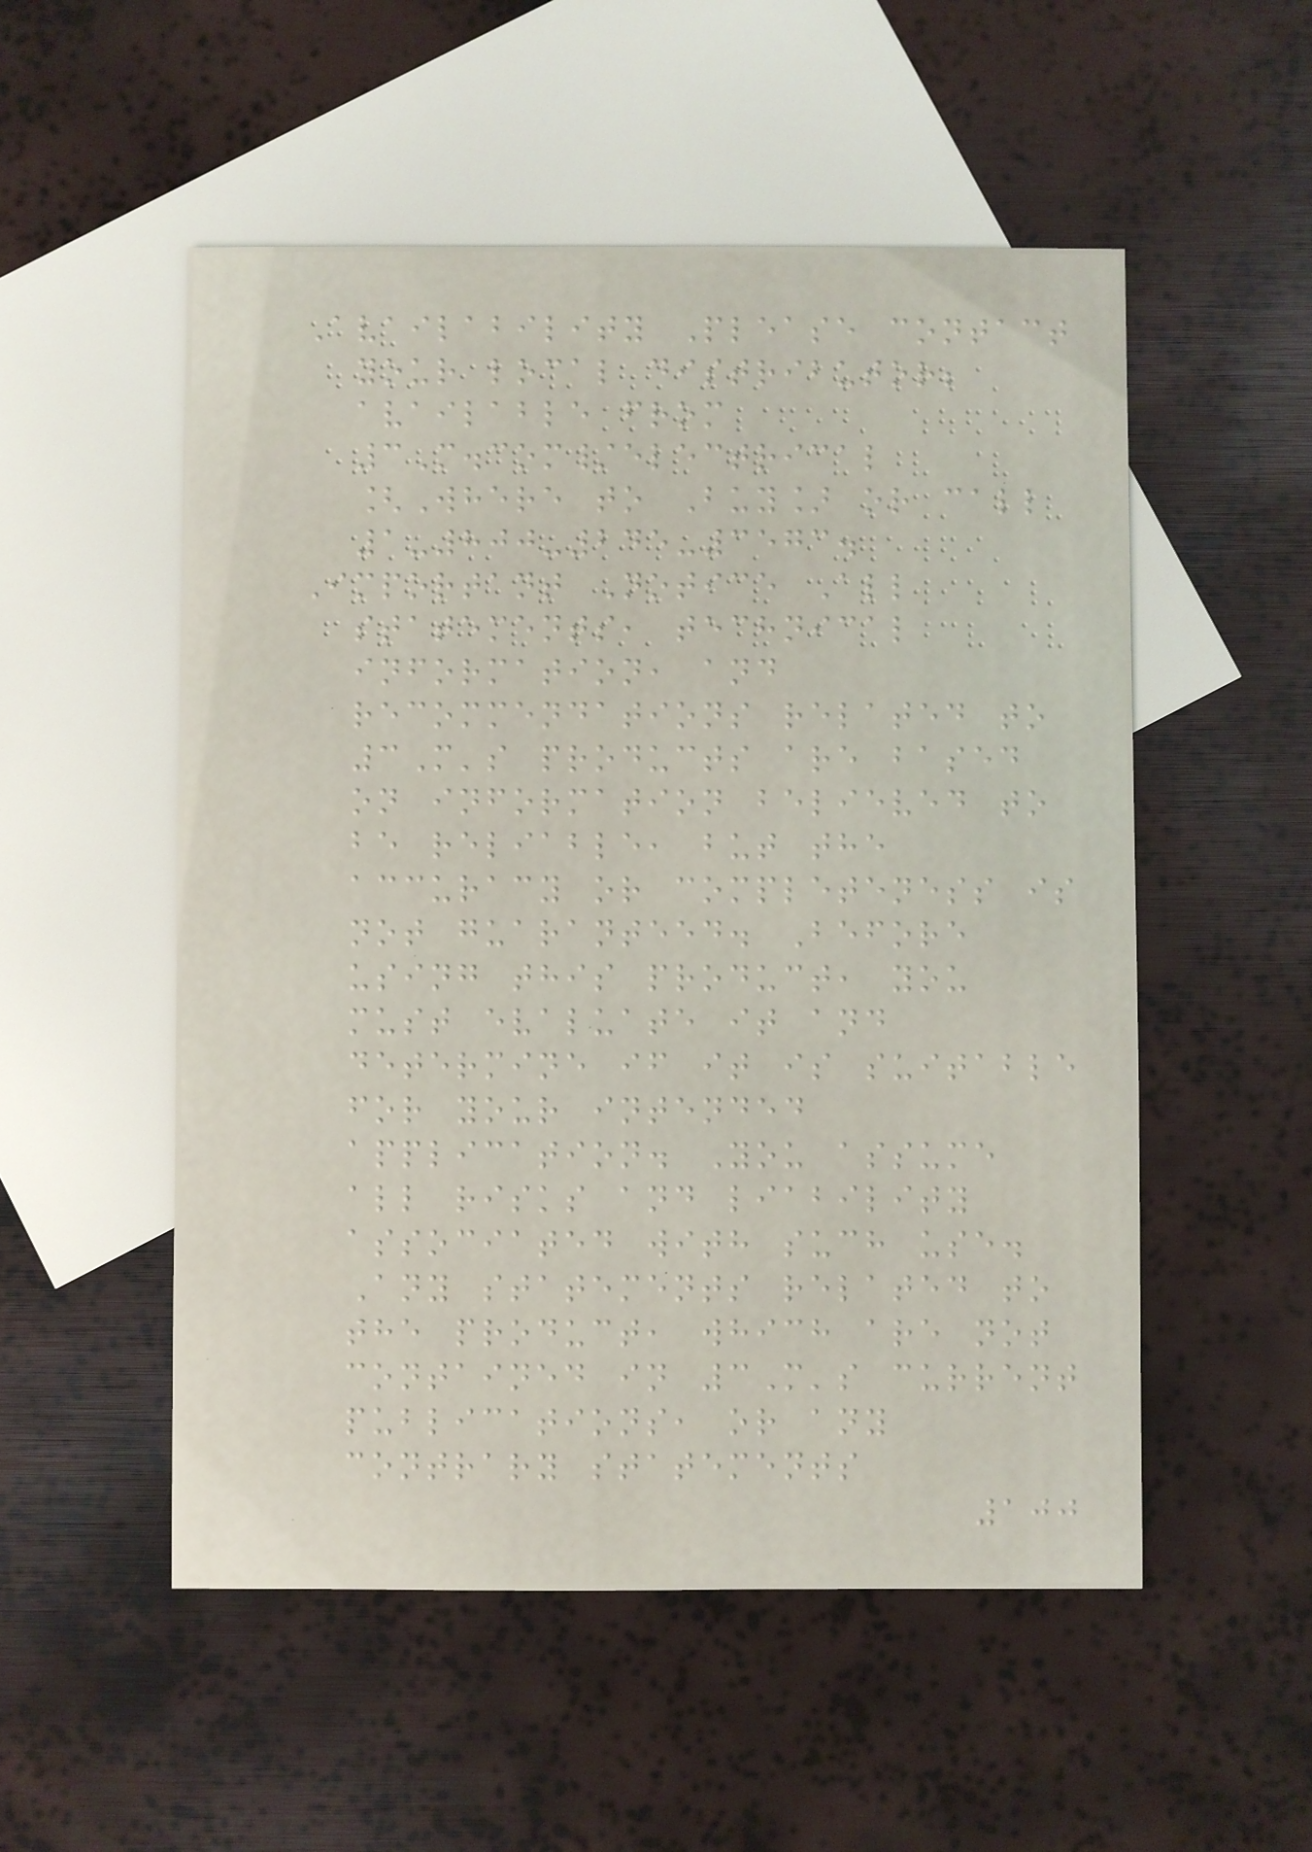Availability Please contact
your local distributor;
available from
3M.com/electrical
[Where to Buy] or call
1-800-245-3573.
Important Notice All
statements, technical
information, and
recommendations related to
3M's products are based
on information believed to
be reliable, but the
accuracy or completeness is
not guaranteed. Before
using this product, you
must evaluate it and
determine if it is suitable
for your intended
application. You assume
all risks and liability
associated with such use.
Any statements related to
the product, which are not
contained in 3M's current
publications, or any
contrary statements
100
